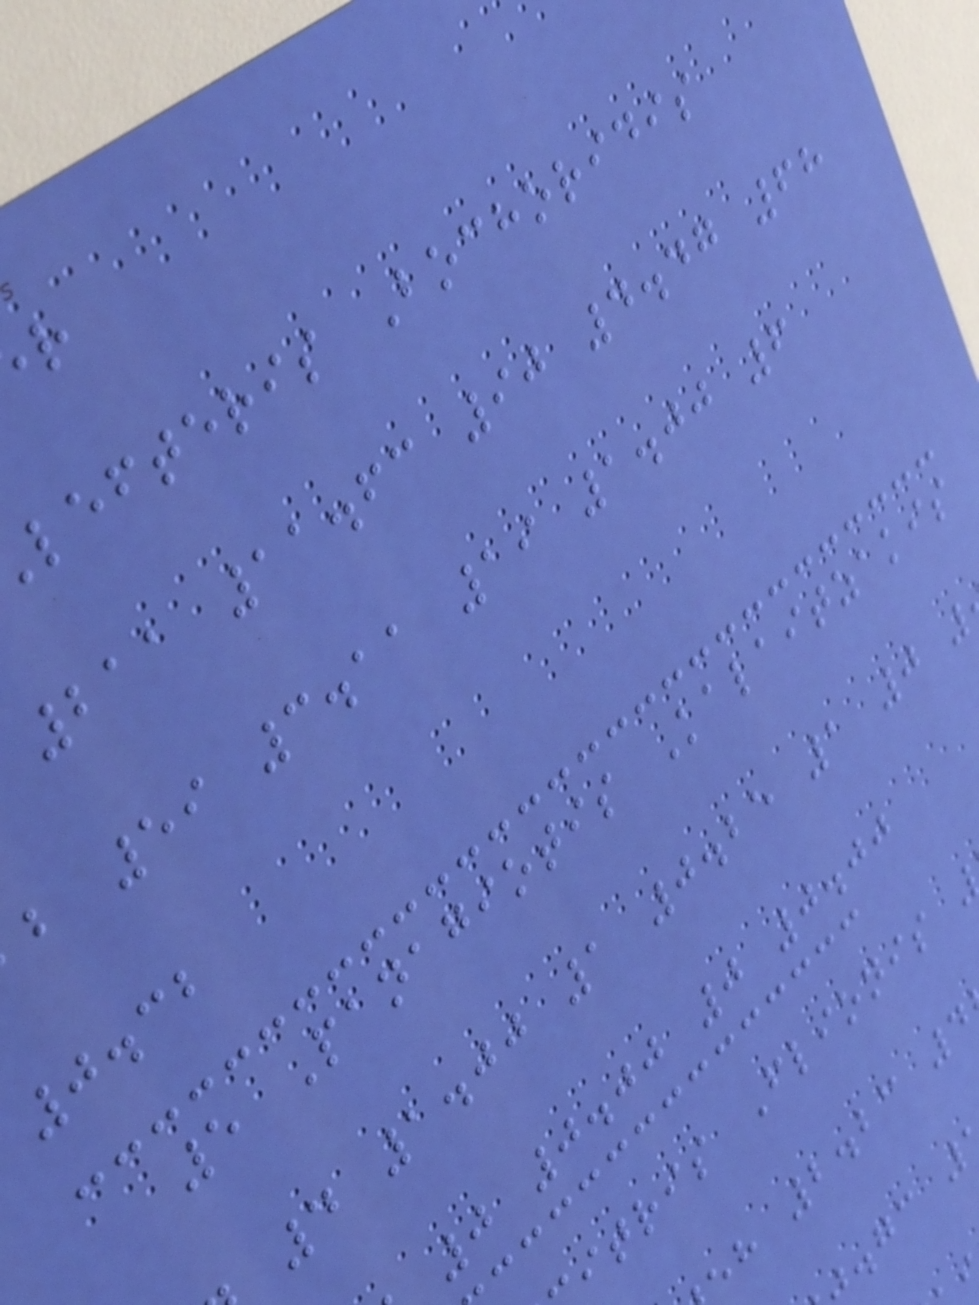lefteris Bochoridis
211 11.63 90 4.47 68
b 59 3.11 19 1.00 6
0.32
5 Panagiotis Kalaitzakis
4 1.00 1 0.25 1 0
0 0.00 0 0.00
itris Flionis
eh 2.23 4
